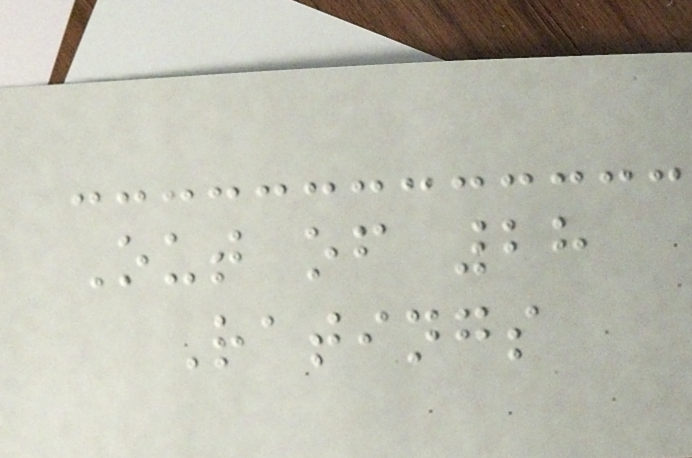Out of 28
Ratings
